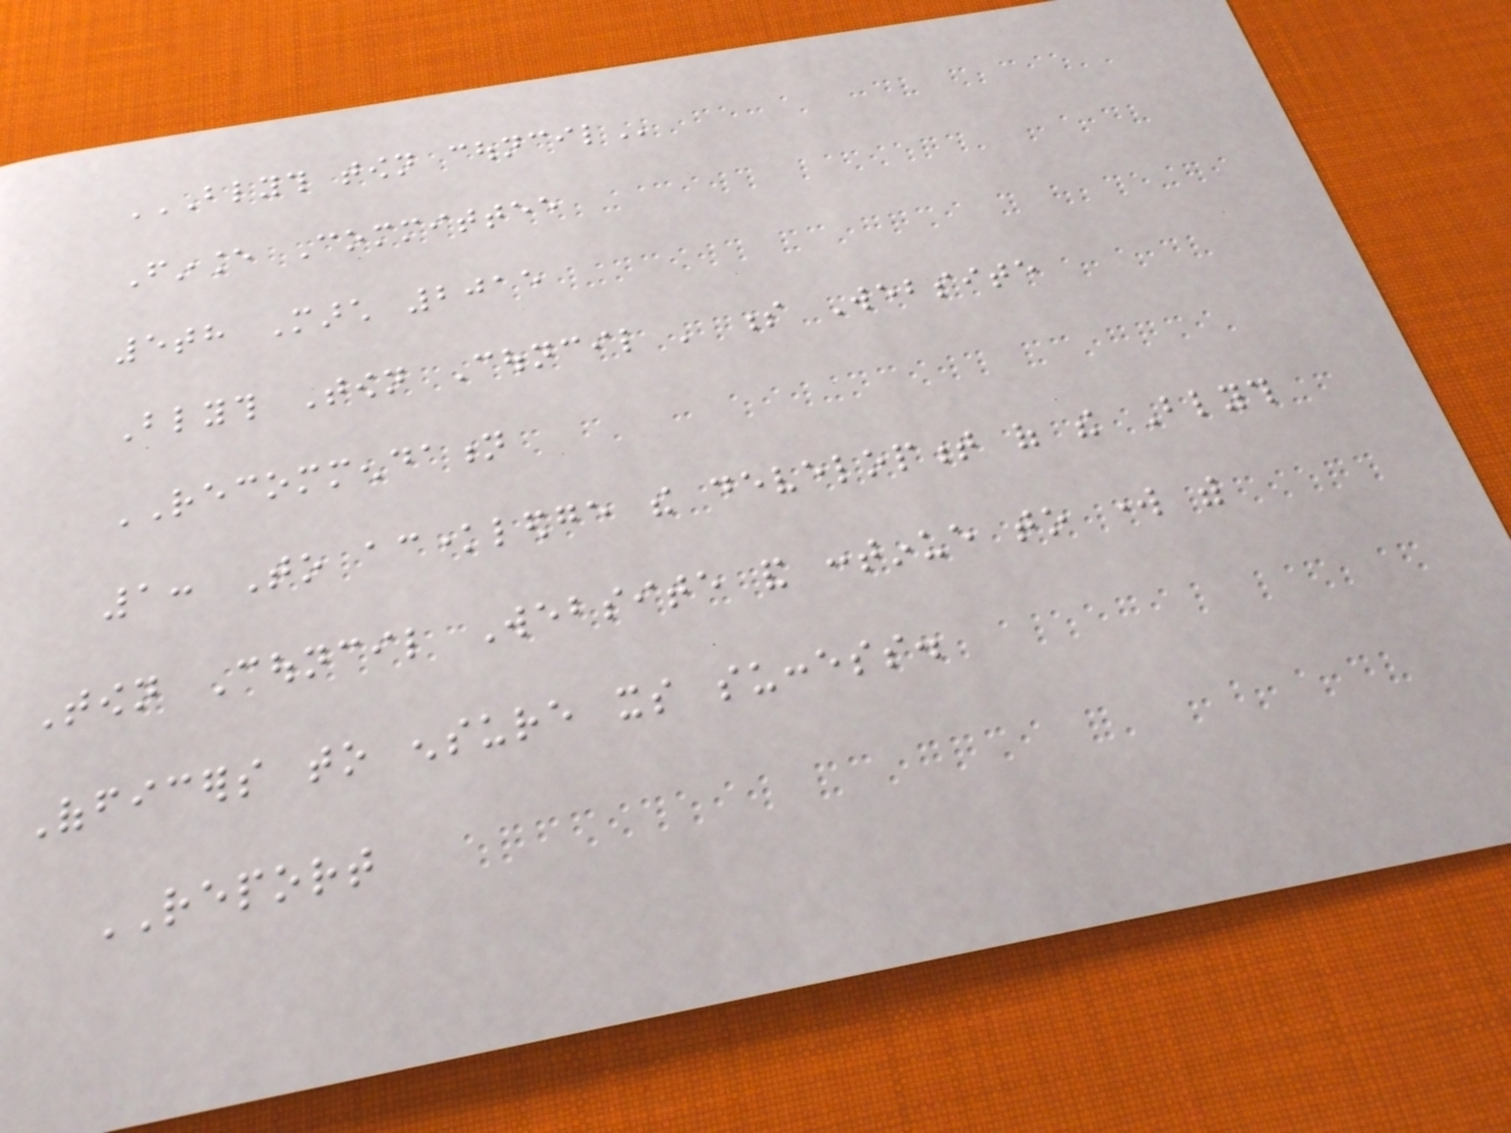BLYTH TOWN COUNCIL
Finance Committee
5th March 2015
Blyth Town Council ' s Website
RECOMMENDATION
1: To acknowledge the development of the Blyth
Town Council Website and continue to work with
Officers to ensure its success.
REPORT
